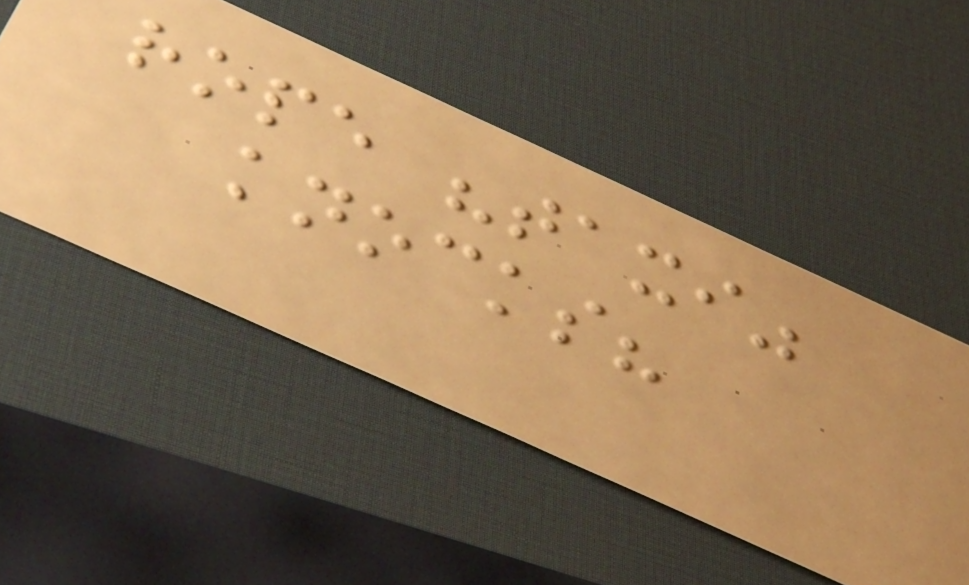rope "taxi"
knocks?
